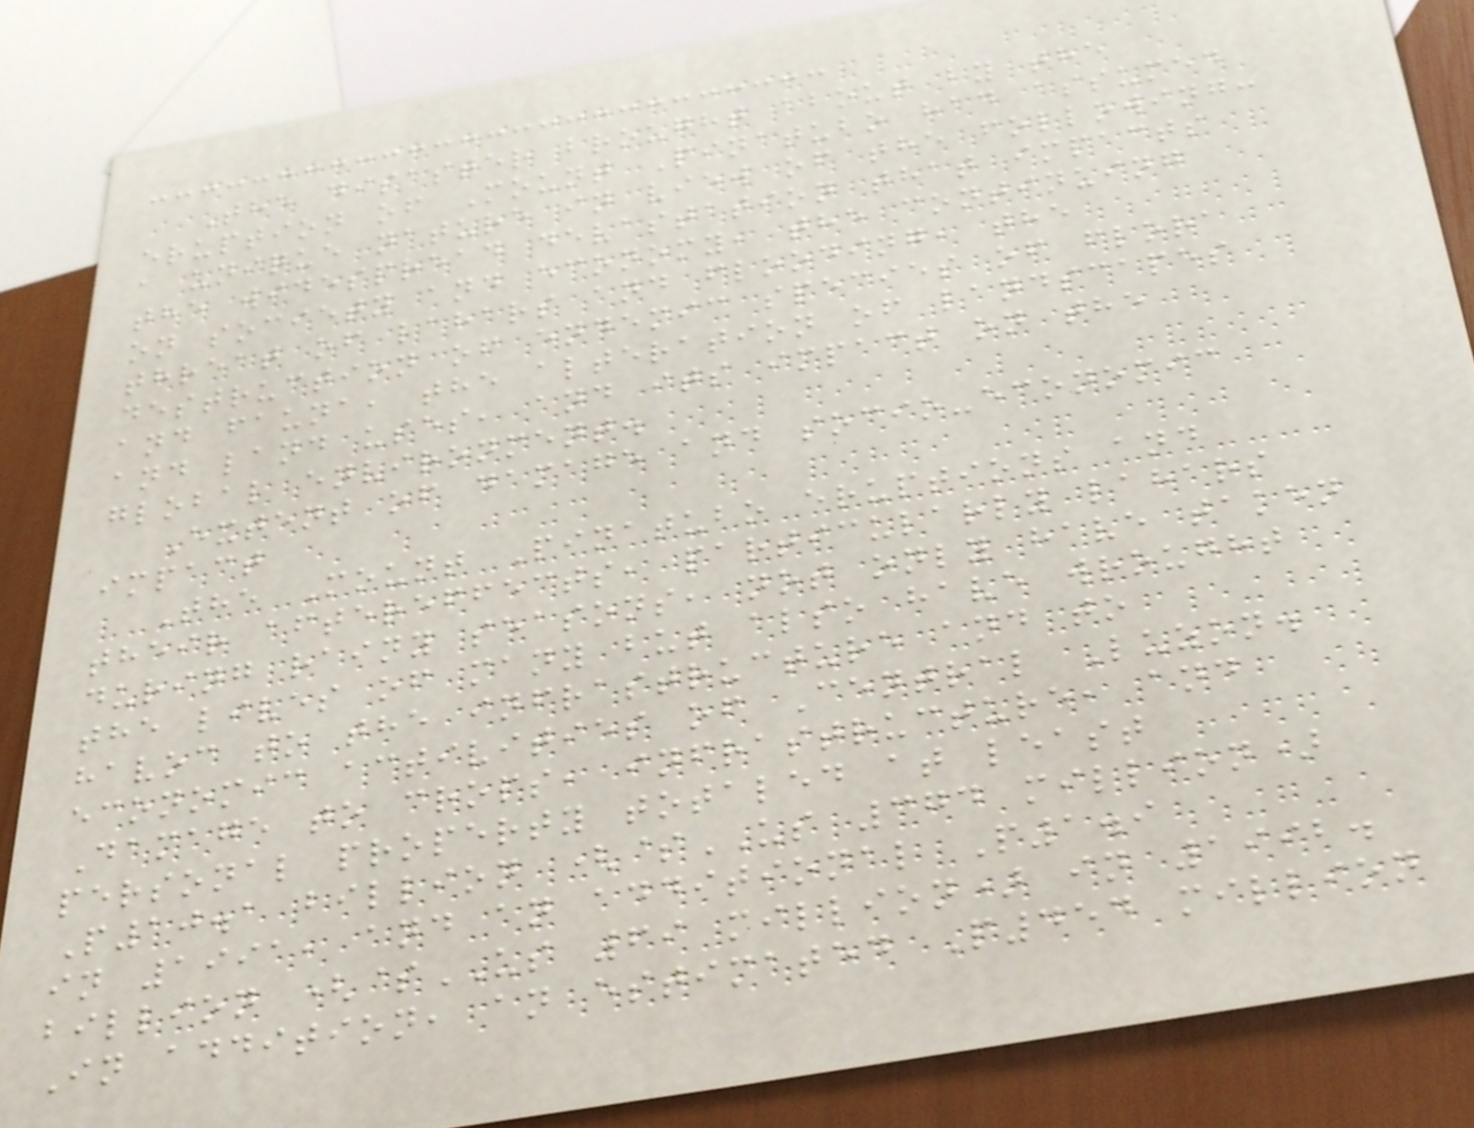The disaster brought about by the
eruption of Mount Pinatubo had assumed
a unique nature in view of the following:
the widespread devastation that impacts
on society and economy, the continuing
threat of lahars and flooding, the
destruction of endemic species of flora
and fauna, the alteration of landscapes
and land uses, and its impact on the
global environment.
Extent of damage and socio-economic
impact
The Mount Pinatubo eruptions and
their aftereffects, particularly lahars
during rainy seasons, not only have taken
the lives of many but also have wrought
havoc to the infrastructure and to
economic activities of Central Luzon.
Damage to crops, infrastructure, and
personal property totaled at least
P10.1 billion ($US 374 million)
in 1991, and an additional P1.9
billion ($US 69 million) in 1992.
In addition, an estimated P454 million
